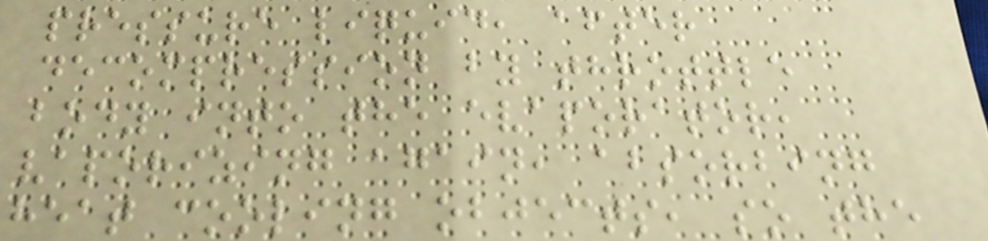pressure liquid, after
decompression by throttle
body into the evaporator,
vaporizing again, absorbing
heat cooling objects, so the
